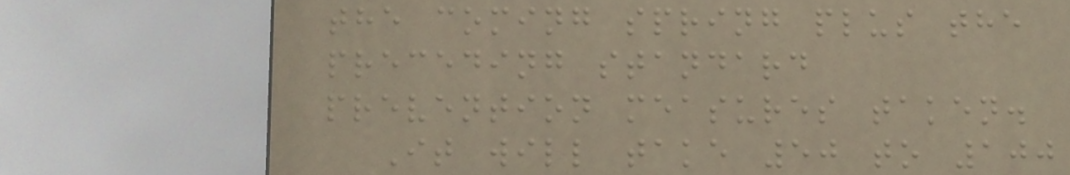the coming spring plus the
preceding standard
prevention measures taken.
It will take 50 to 100
